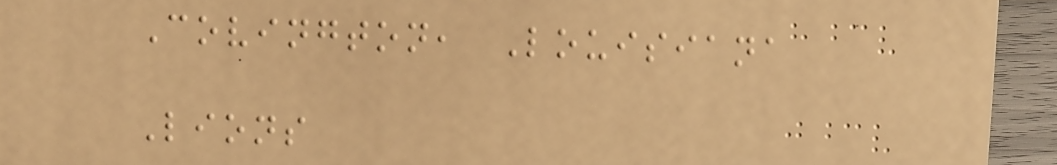Covington, Louisiana
Lions
